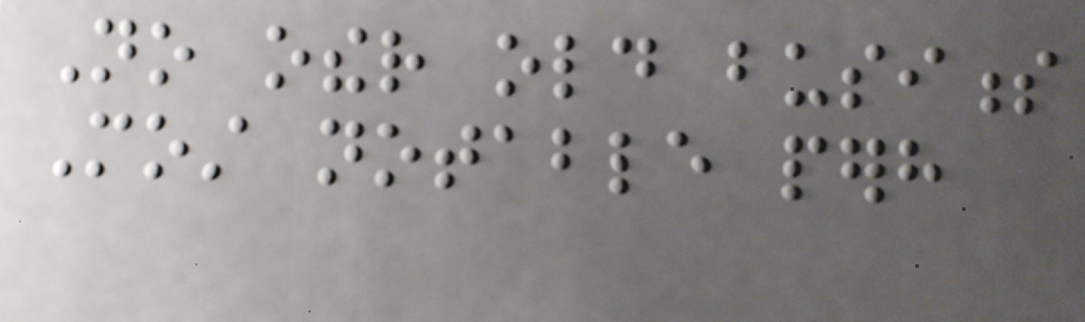No other old business
Most notable perhaps
